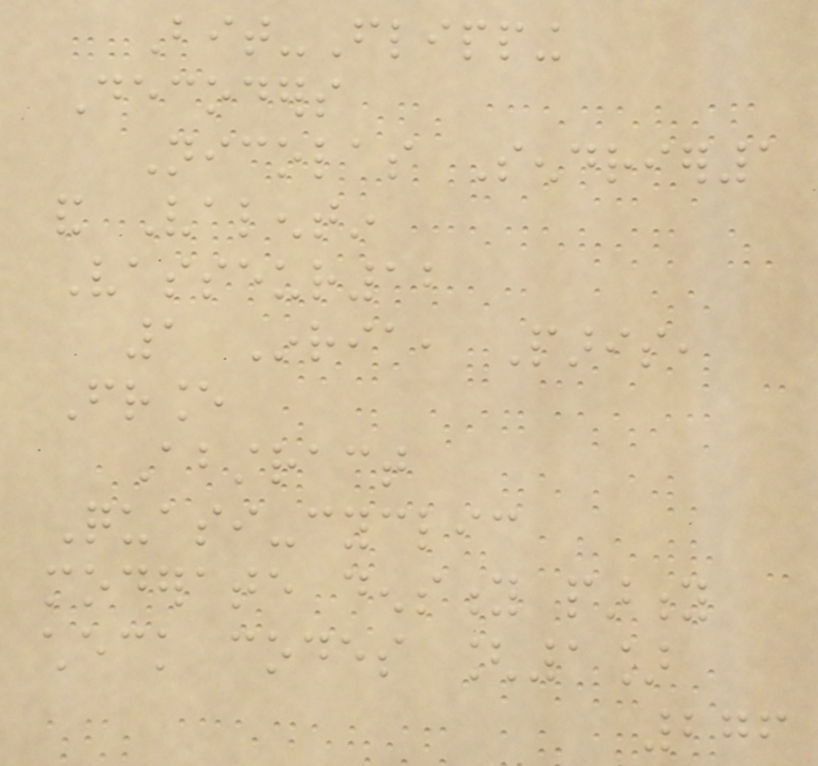Bit-Flipping
Decoders
Nicolas Sendrier1
and Valentin
Vasseur12
1 Inria, Paris,
France
Abstract
Quasi-cyclic
moderate density parity
check codes [1]
276
